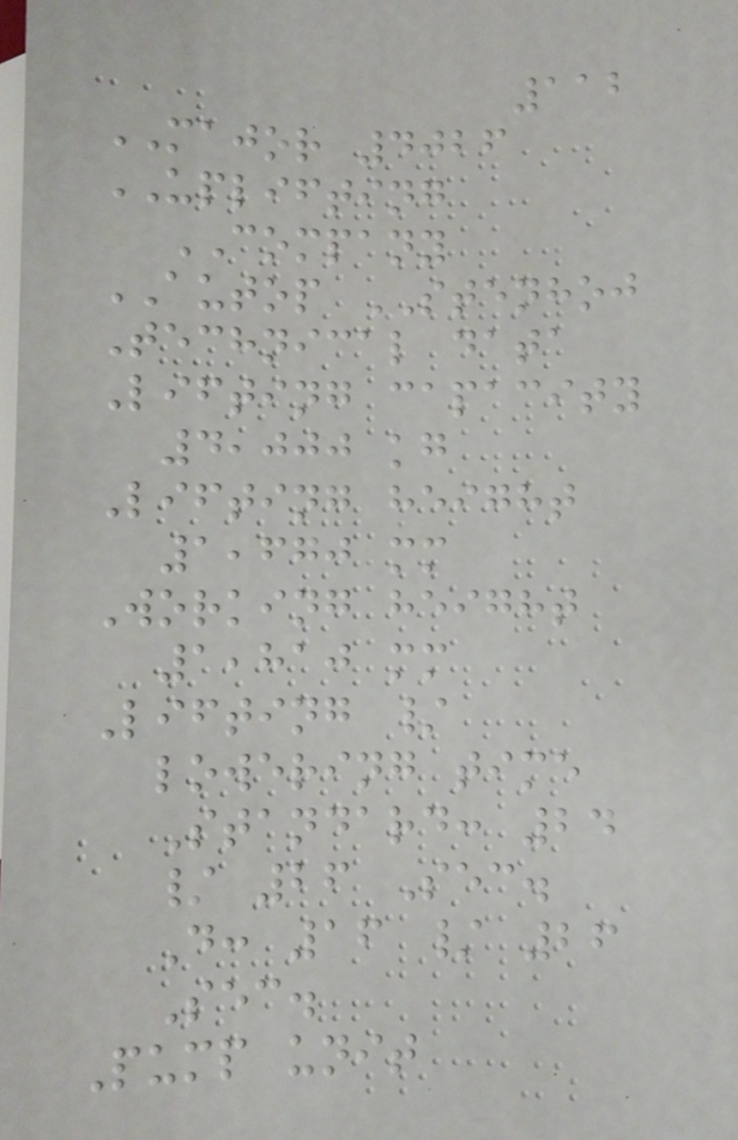112
MAJOR 4026
UPLIFTING
COMPANY
AUTOP STENHOJ
Technical data
Lifting capacity
4,000 kg
Lifting height
1,670 mm
Working height
1,810 mm
Lifting /
lowering time
Standard: 24
/ 26 Sec.
D: 16 / 26
Sec.
Pump unit
